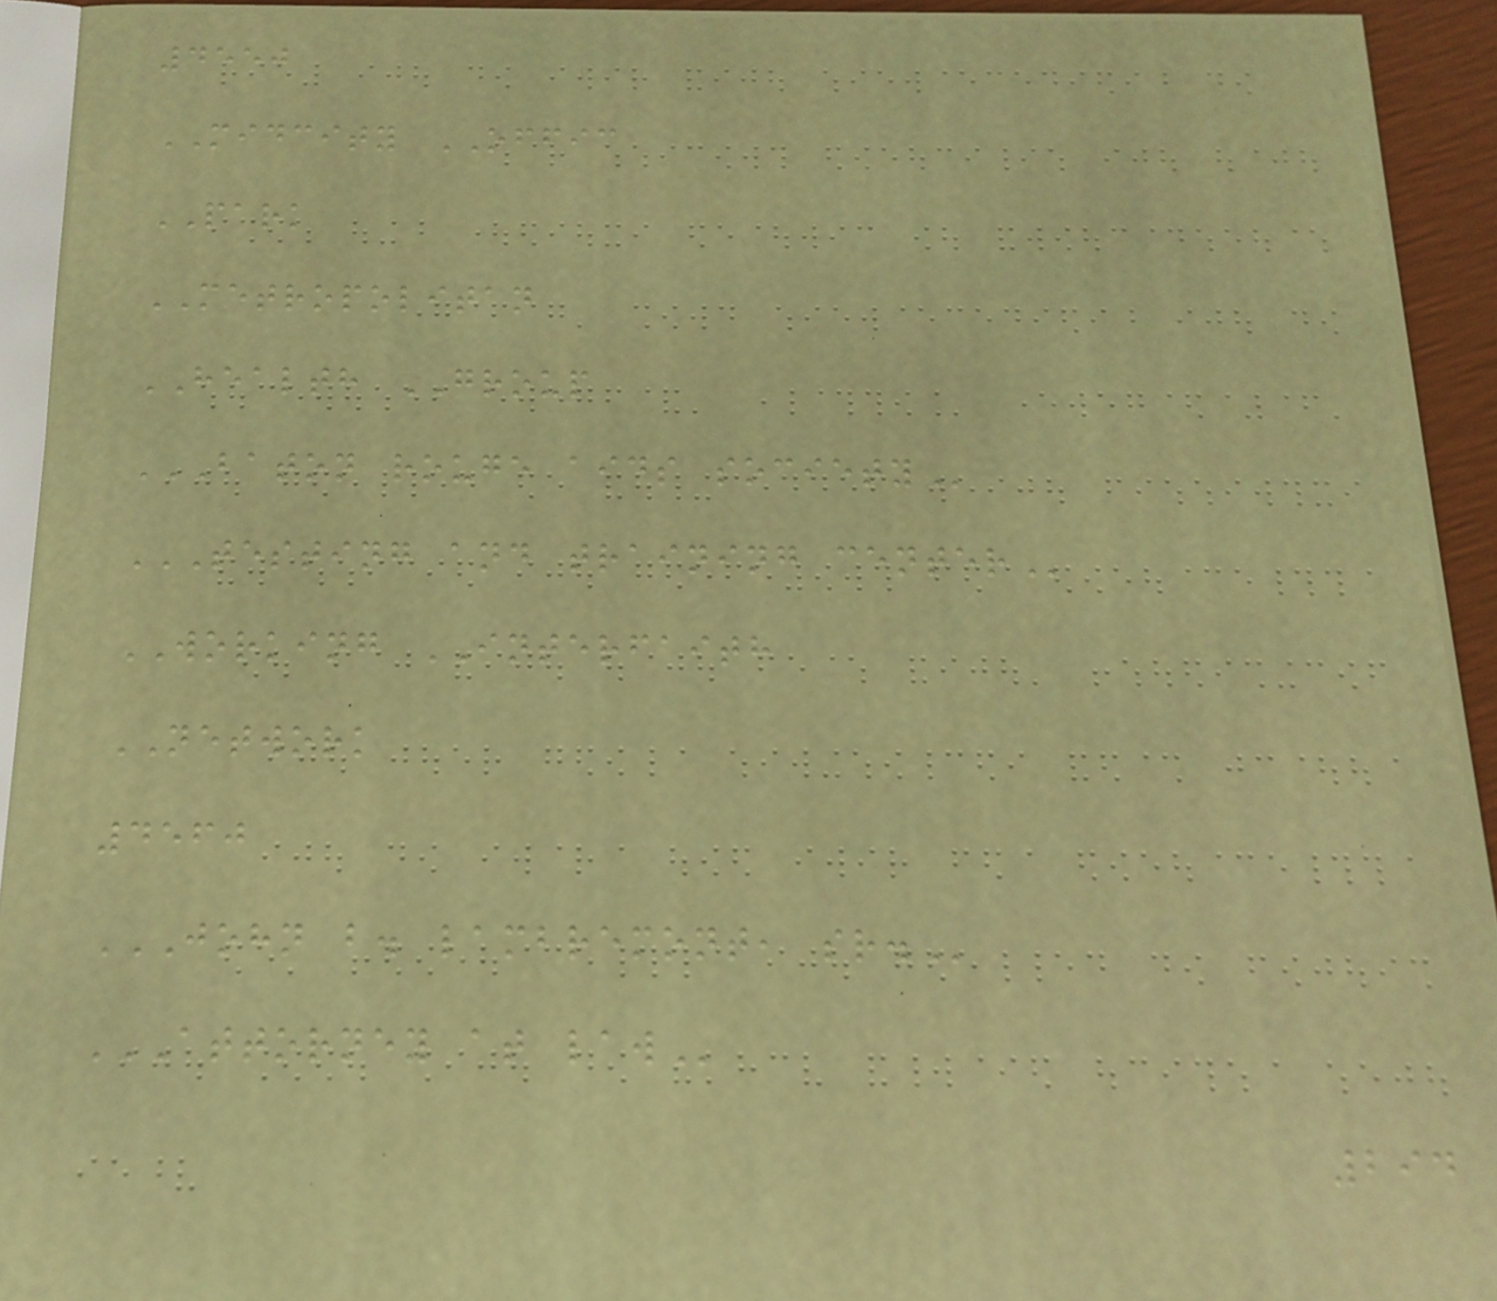4550
MIDCITY OFFIC
PARK
METROPOLITAN
HEALTH GROUP
BATON ROUGE AIDS SOCIETY
TESTING AND TRAINING CENTER
WORKING INTERFAITH
NETWORK
4560
JOHN B. LAMBREMONT, SR.
ATTORNEY AT LAW
294
